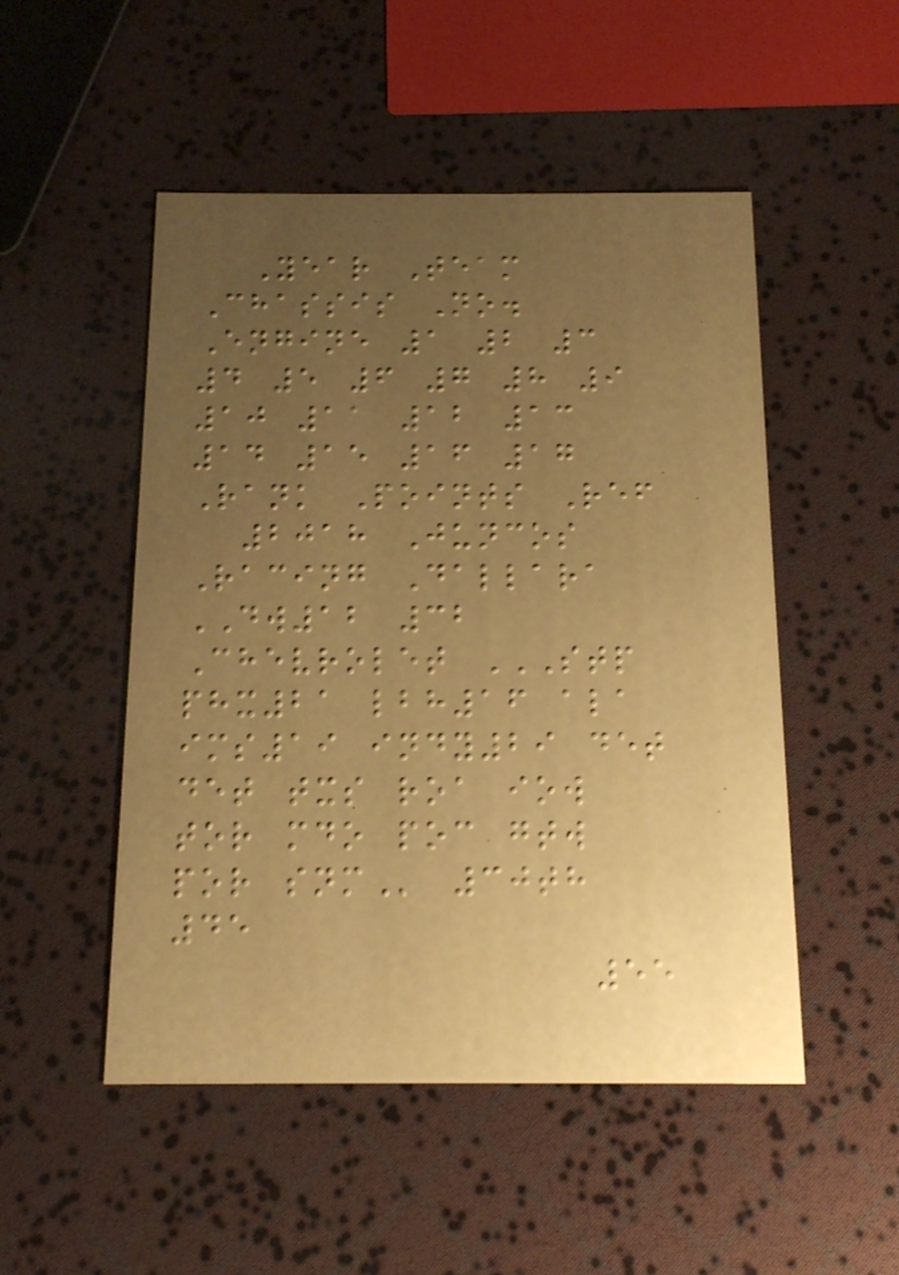Year Team
Chassis No.
Engine 1 2 3
4 5 6 7 8 9
10 11 12 13
14 15 16 17
Rank Points Ref
2018 Juncos
Racing Dallara
DW12 32
Chevrolet STP
PHX21 LBH16 ALA
IMS19 INDY29 DET
DET TXS ROA IOW
TOR MDO POC GTW
POR SNM 30th
45
55
